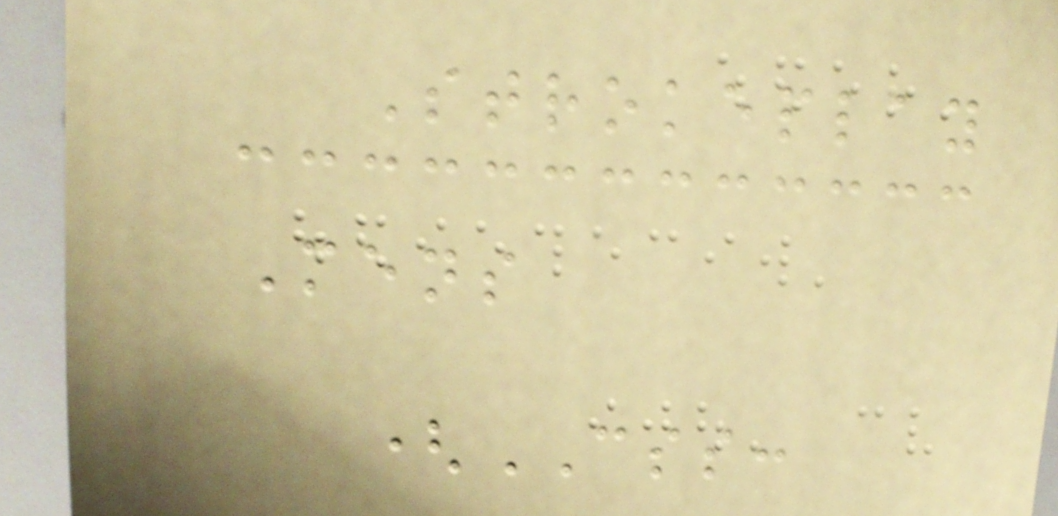Strokeplay
Mens
(CSS:
